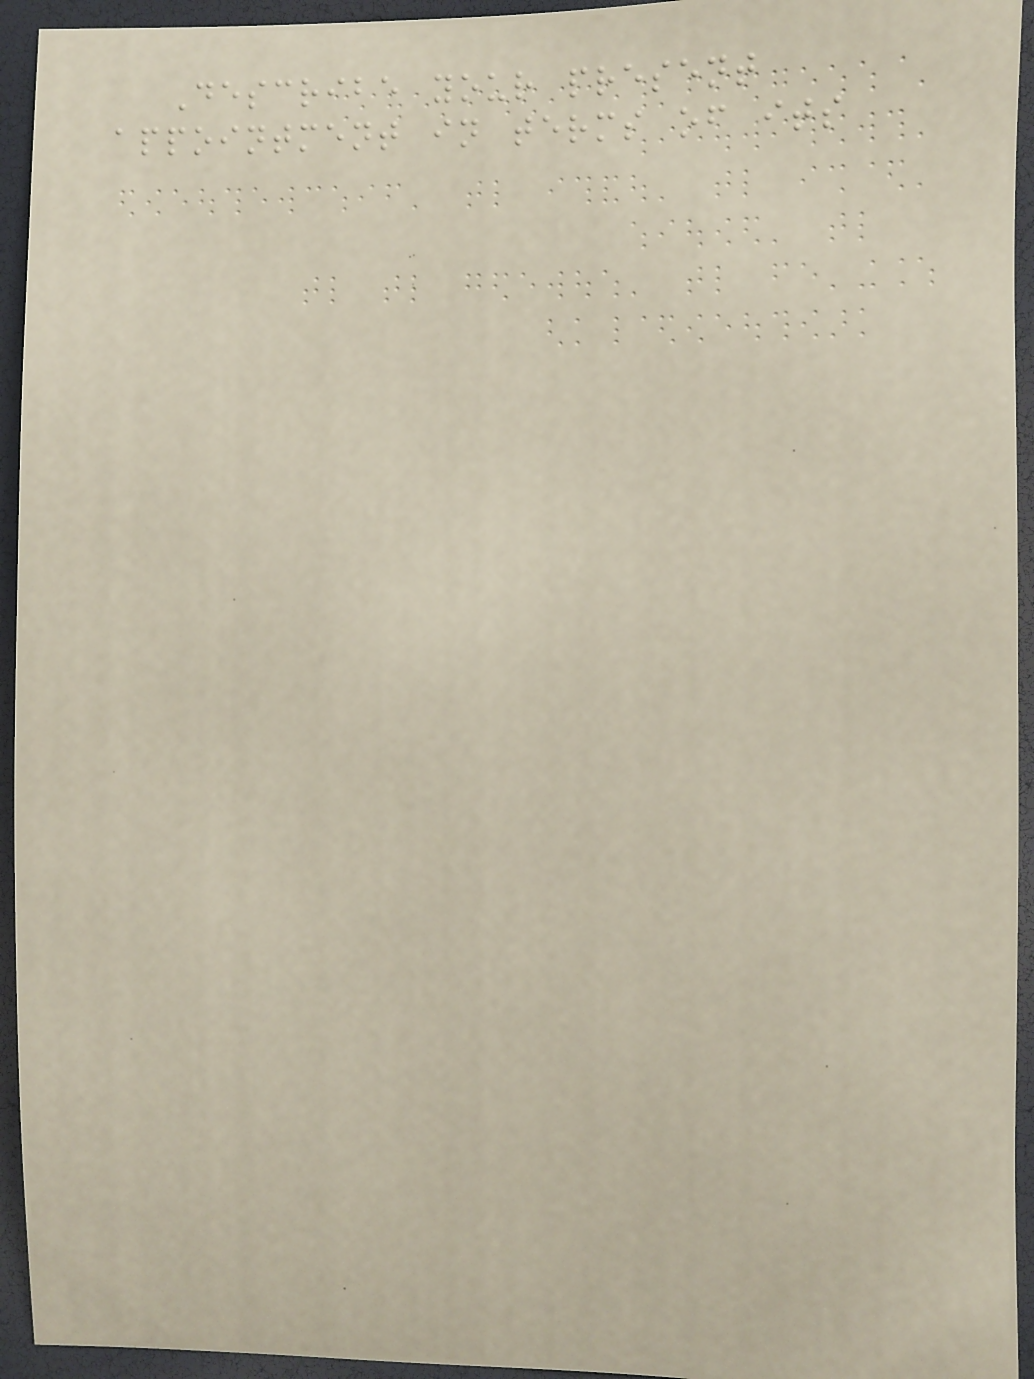Describe your present
appointment in terms of its
